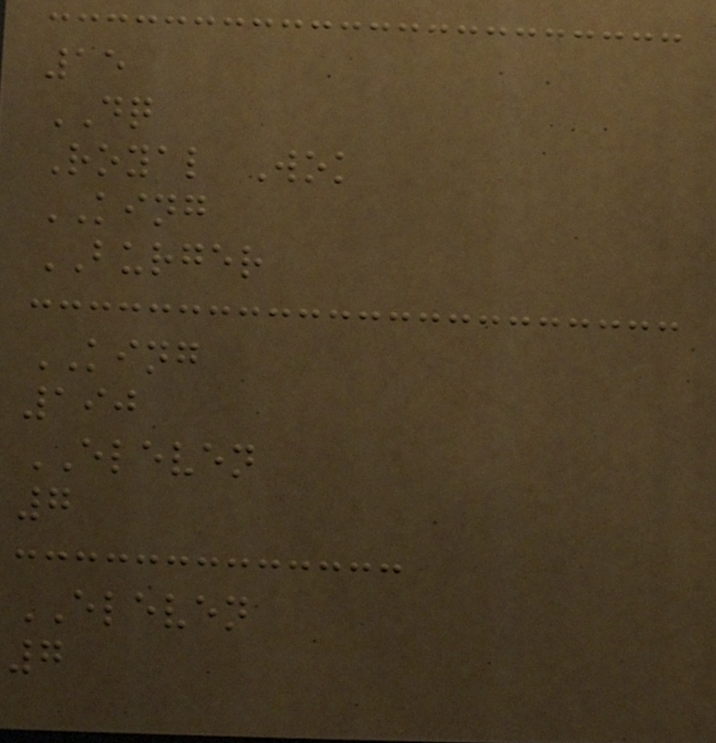15
DQ
Royal Wok
KING
BURGER
KING
190
ELEVEN
7
ELEVEN
7
